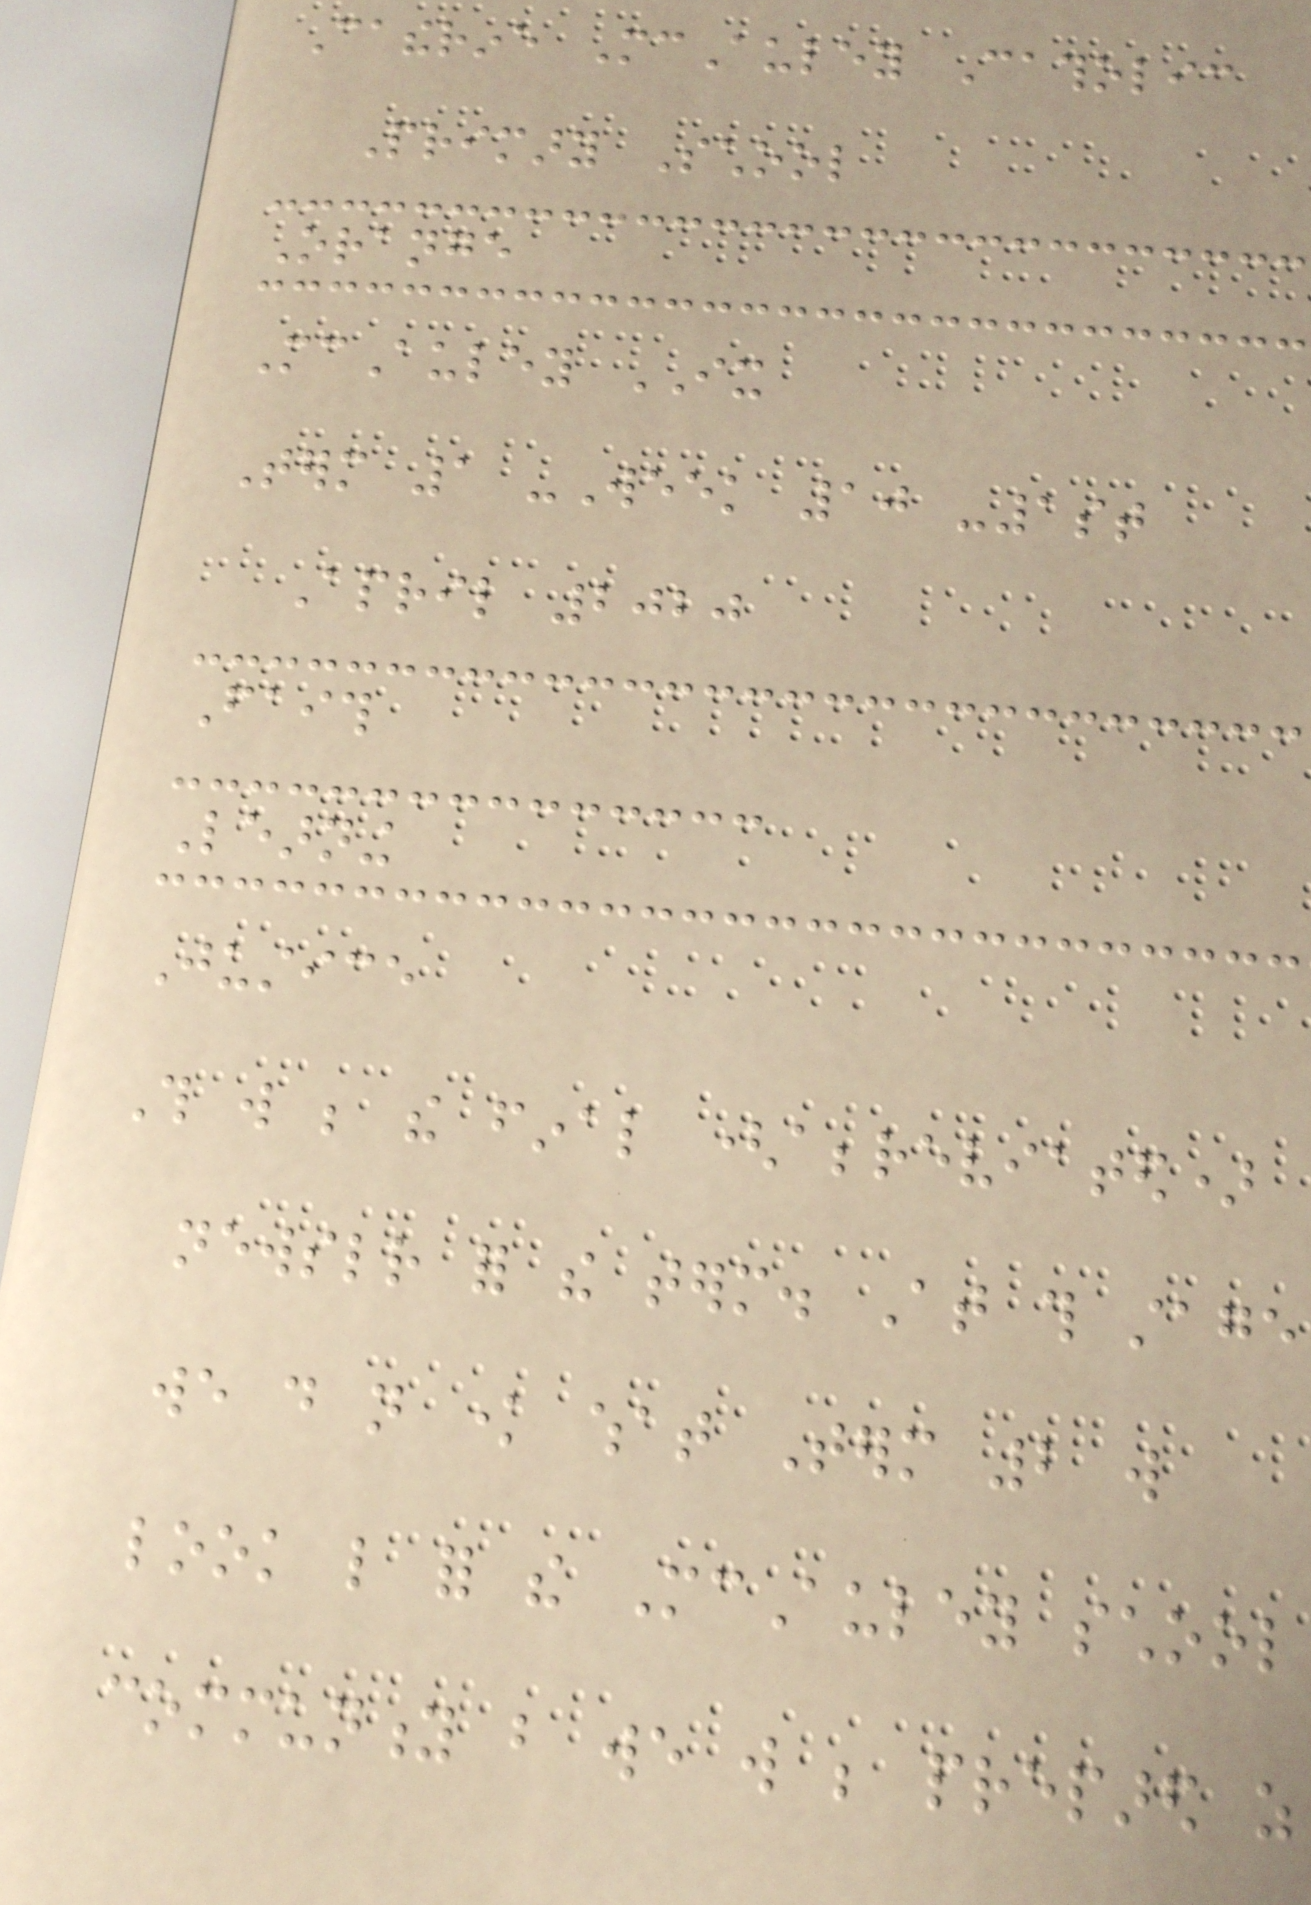Catherine McAuley Catholic
Primary School
Orange
McAuley IX
Term 1 -Week 10 -1st
April 2020
Faith
Learning
Justice
This will be the final (abbreviated)
newsletter for the term. At this stage
we do not know what Term 2 will
look like for the McAuley school
community but we will be prepared as
